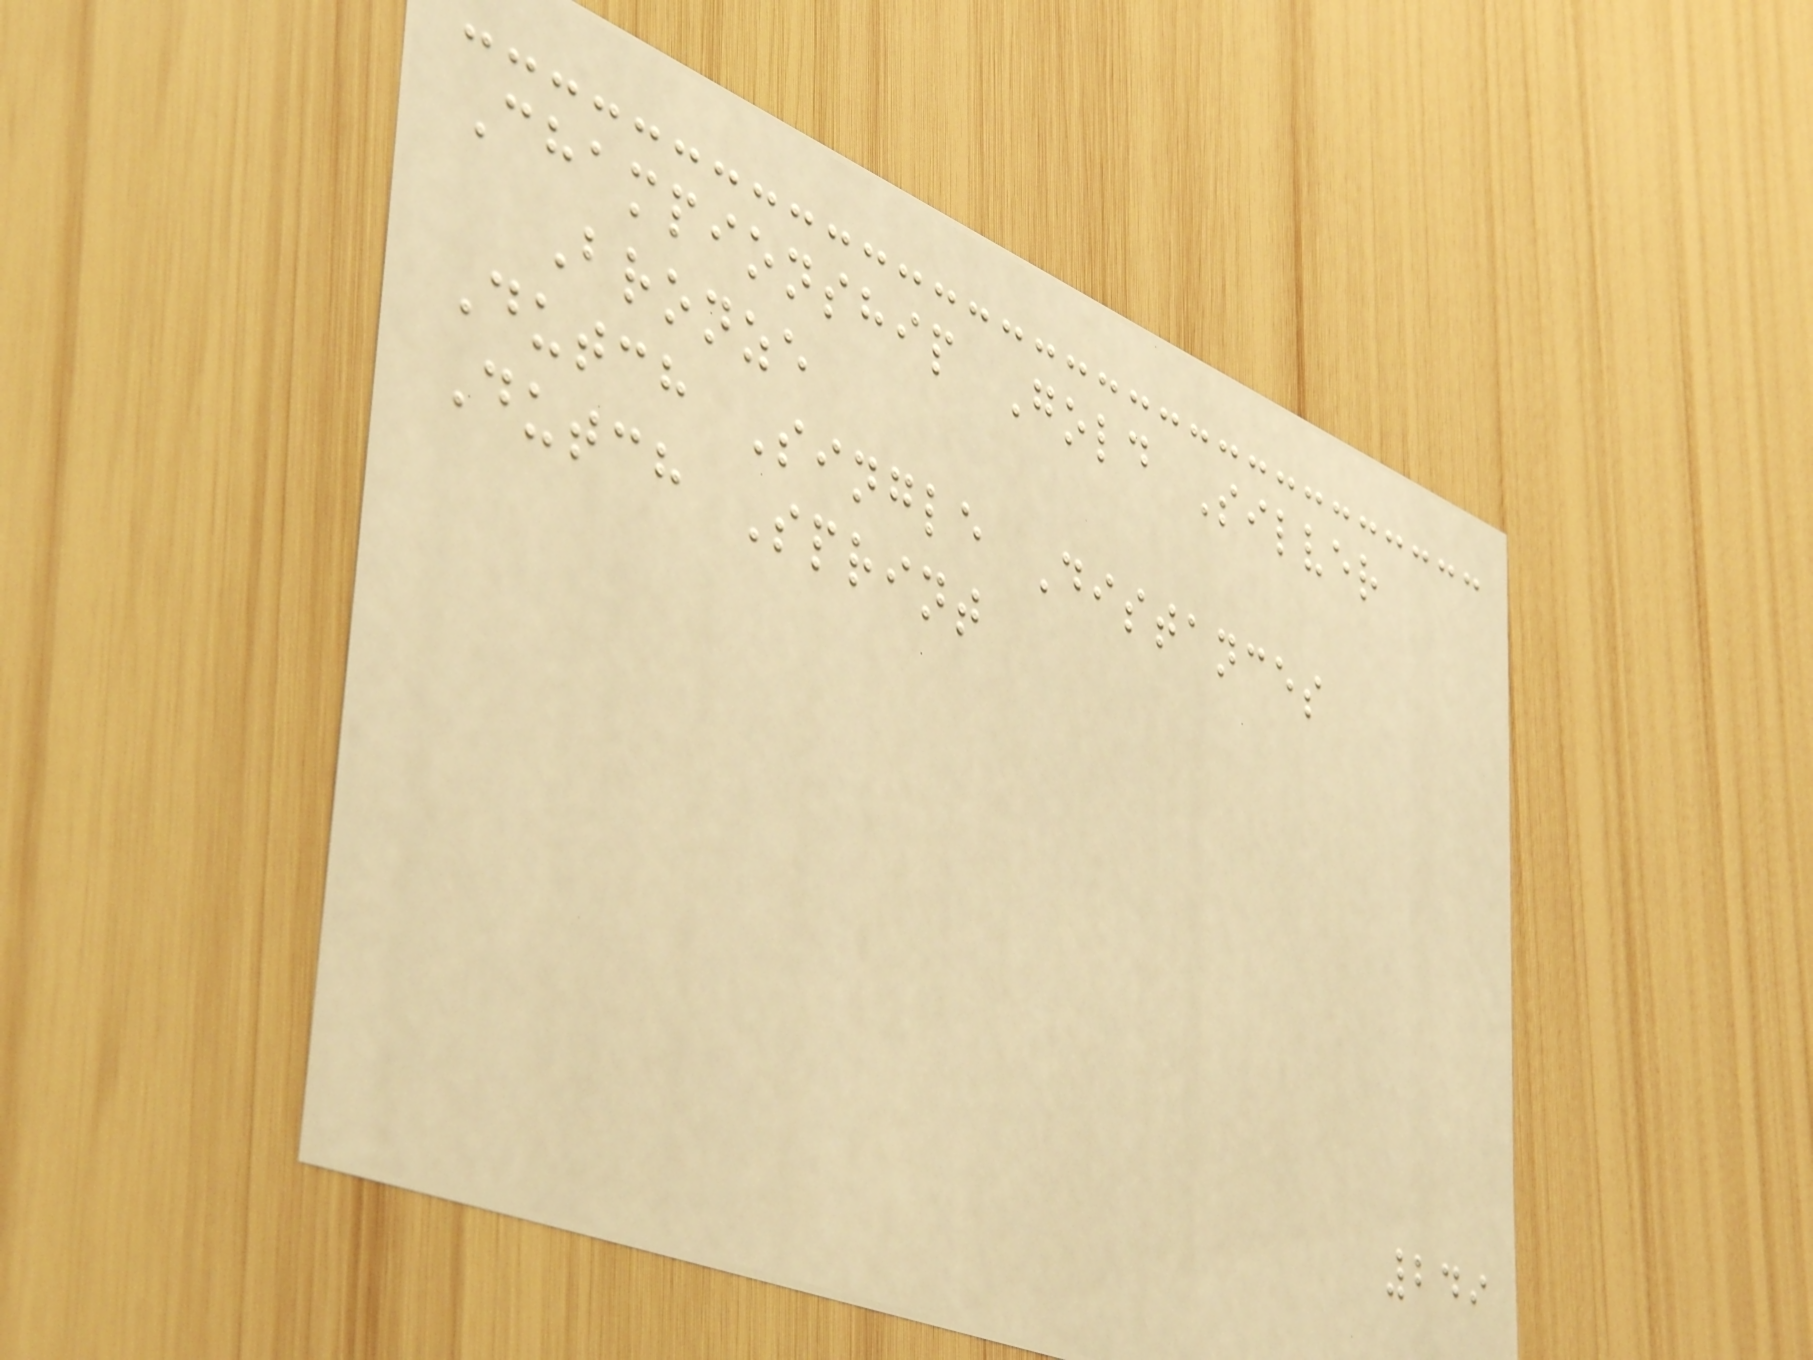Championship Gold Silver
Bronze
Dutch Single Distances
Dutch Sprint
249
